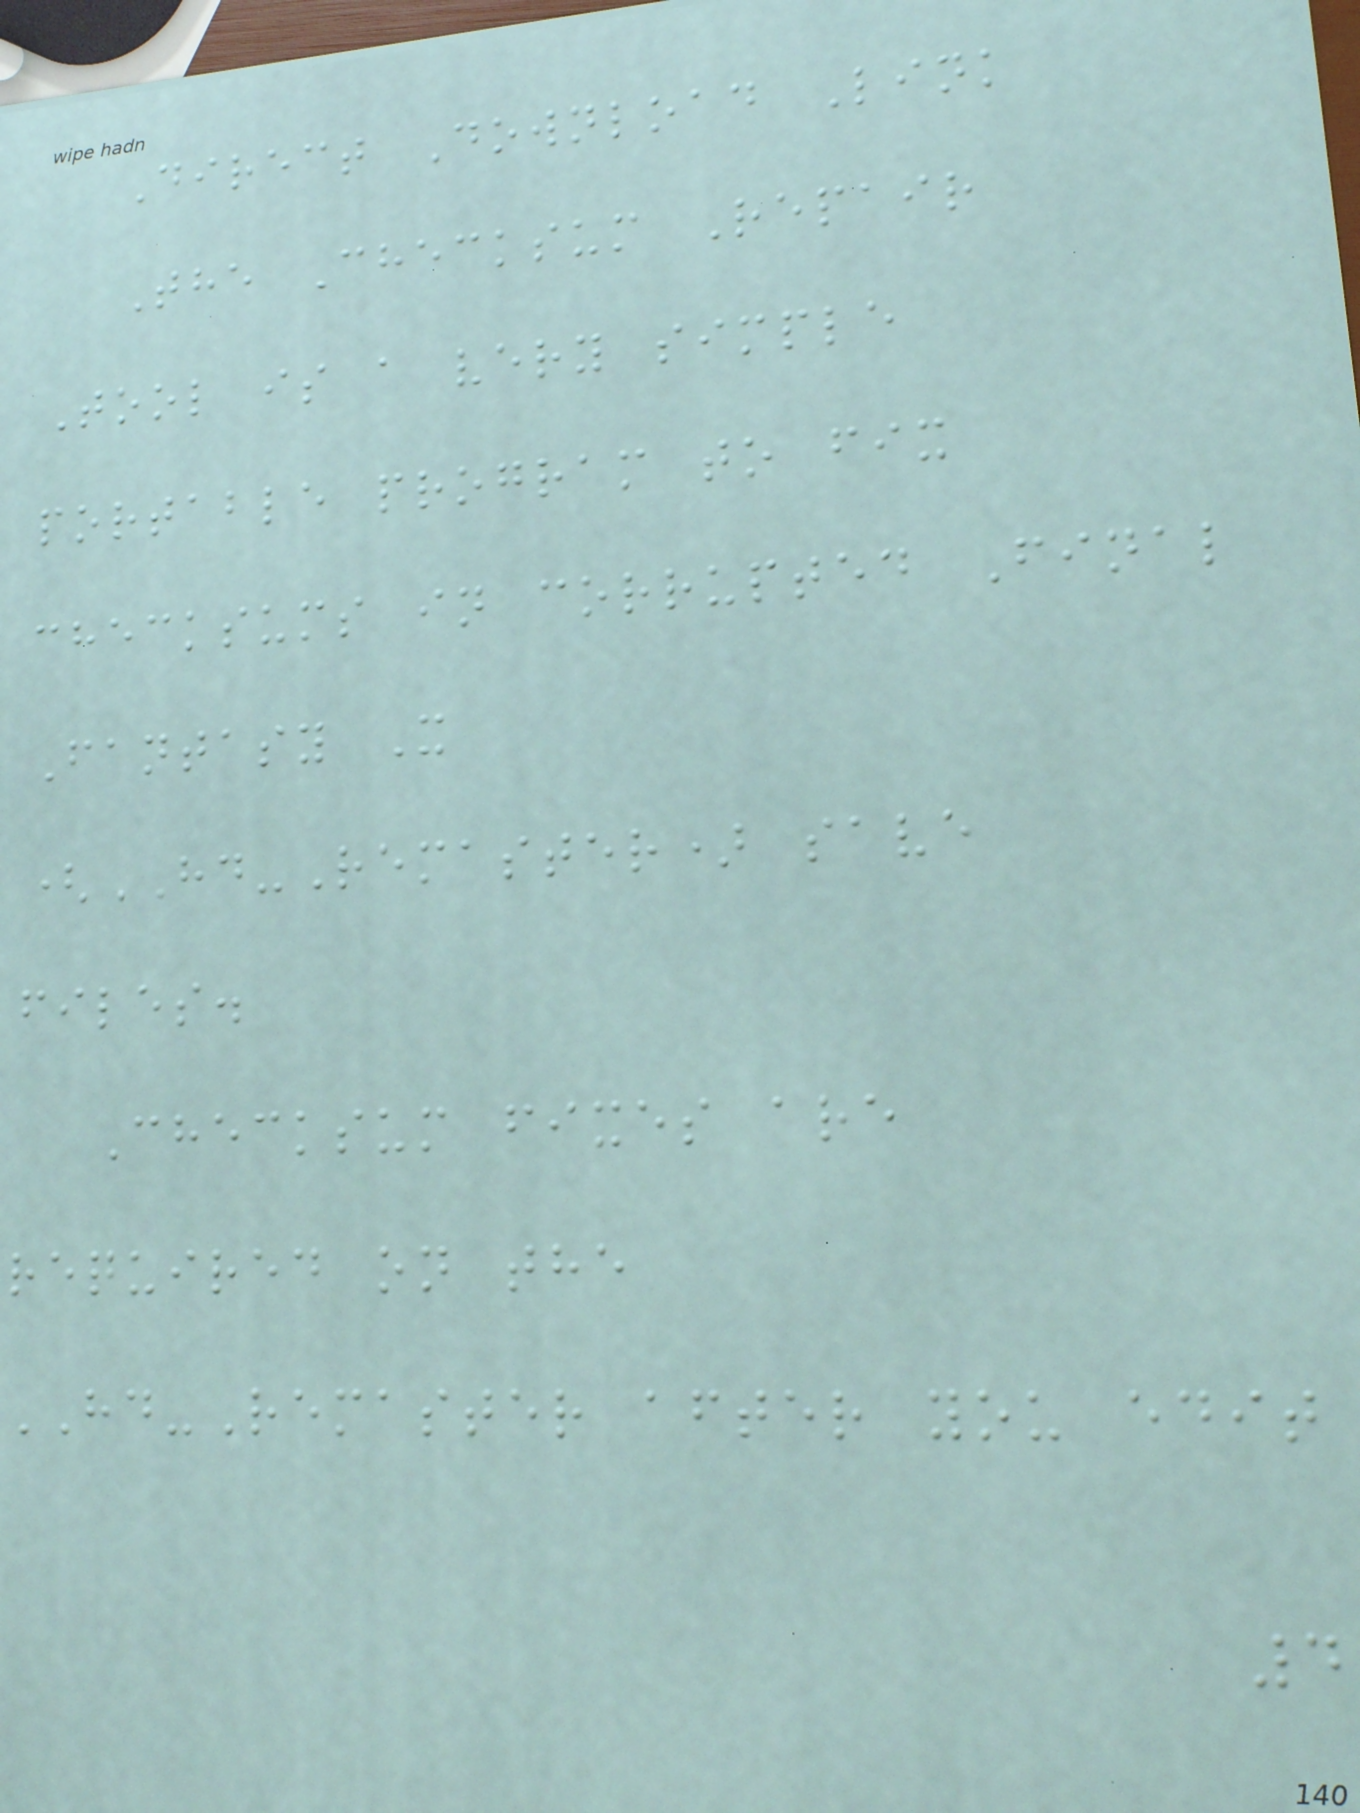Direct Download Link
The Checksum Repair
Tool is a very simple
portable program to fix
checksums in corrupted Final
Fantasy X
(HD-Remaster) save
files.
Checksum fixes are
required on the
HD-Remaster after you edit
4
